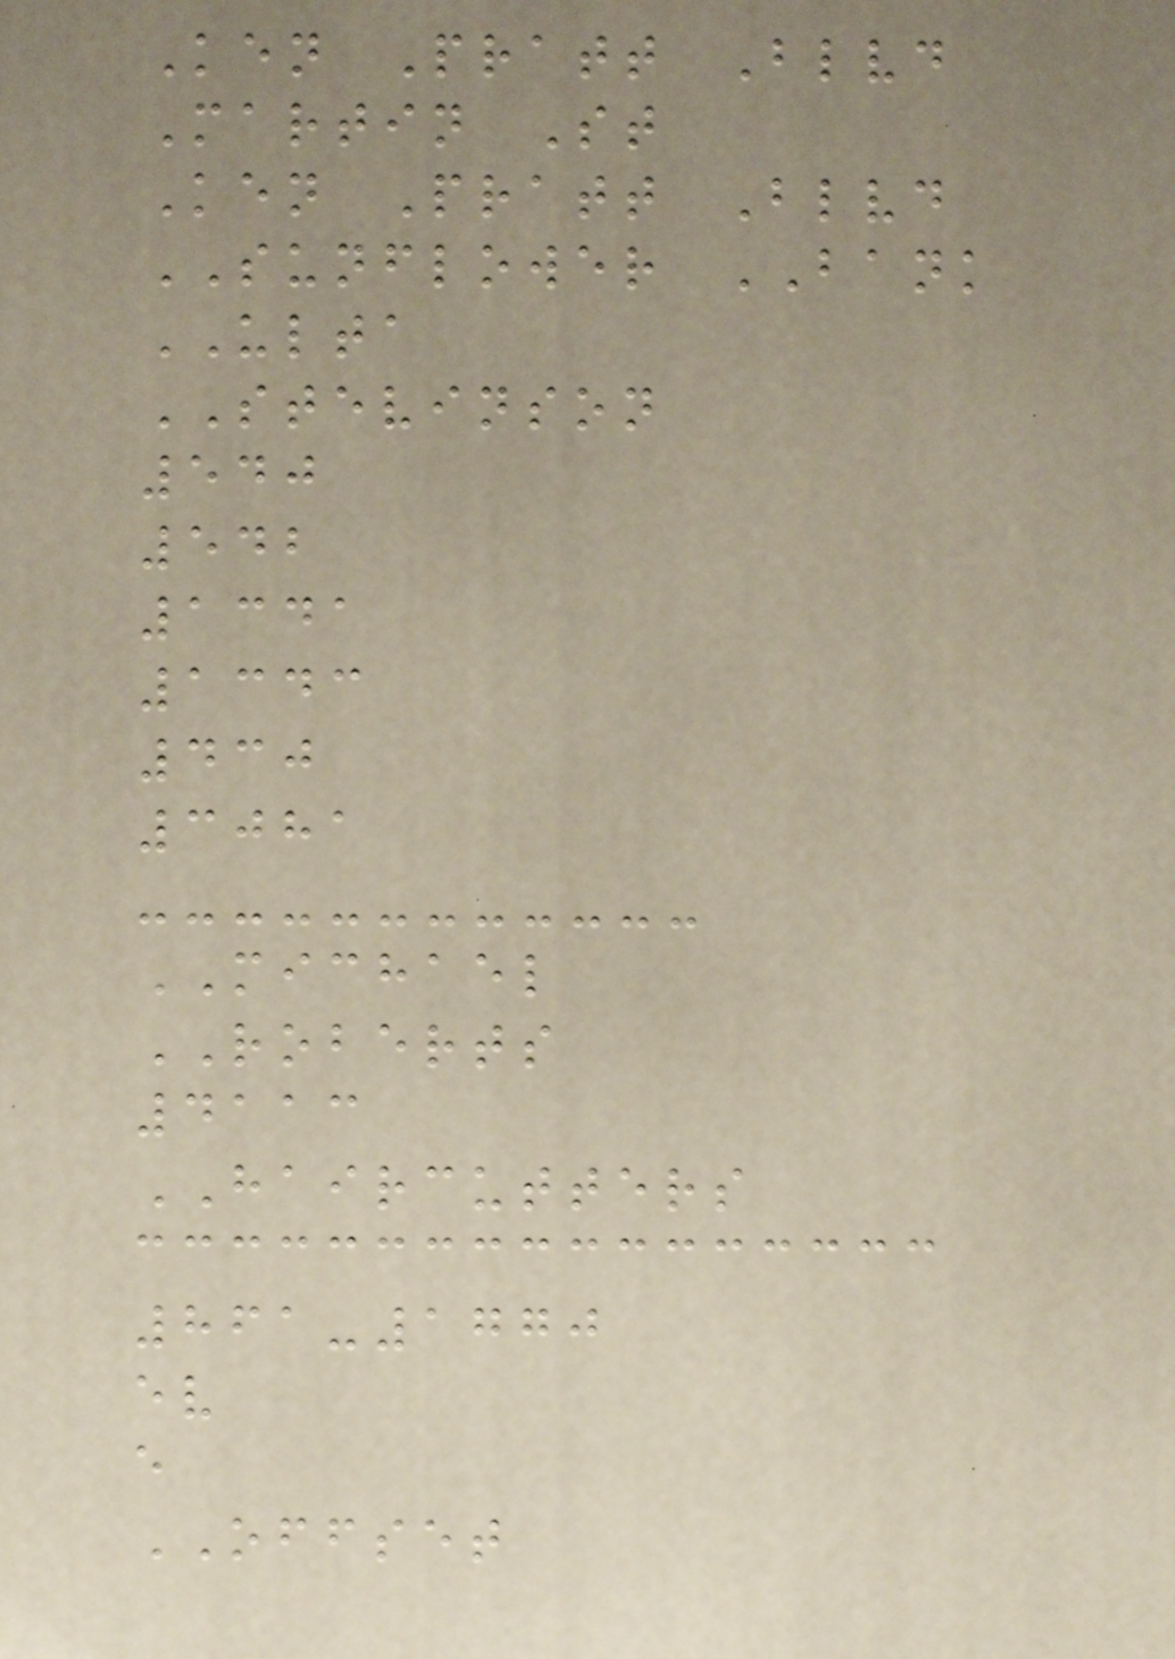Ken Pratt Blvd
Martin St
Ken Pratt Blvd
SUNFLOWER BANK
ULTA
STEVINSON
540
542
1341
1343
430
3081
MICHAEL
ROBERTS
4113
HAIRCUTTERS
861-1770
ev
e
OFFSET
